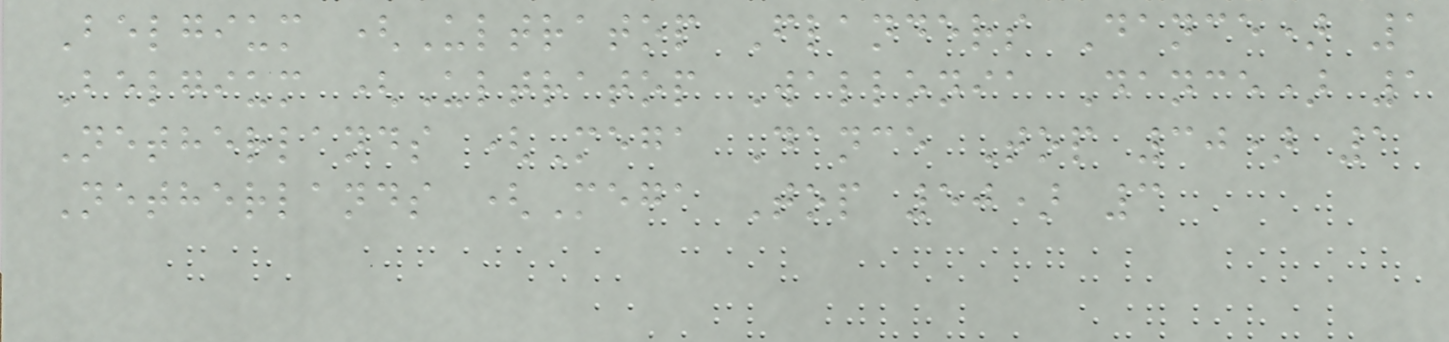Belgium (Ultratop Flanders Dance) 1
Belgium (Ultratop Wallonia Dance) 1
Netherlands (Mega Dance Top 30) 1
Netherlands (Mega Top 50) 3
